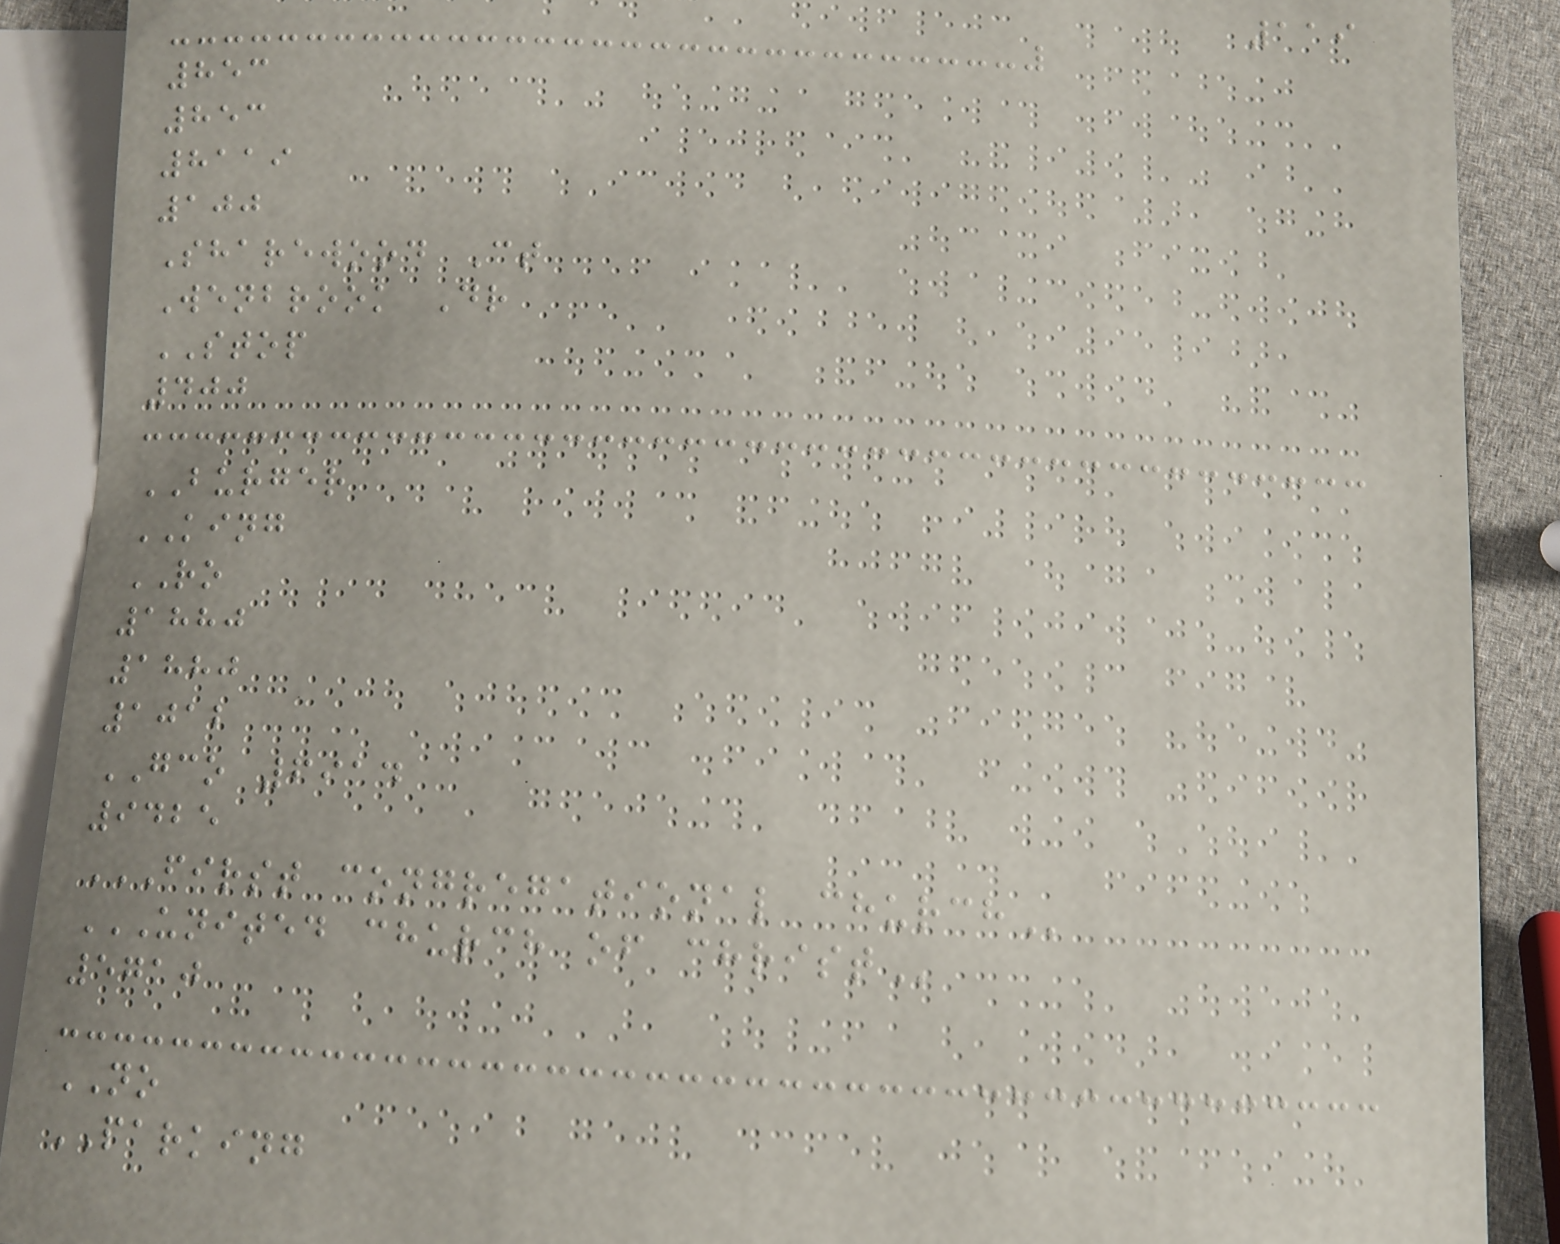119
853
853
8119
100
Sharewood Ct
Wenbrook Dr
STOP
400
BURGER
KING
RO
1880
1880
1012
GCO 6914
9425
FIRST CONGREGATIONAL CHURCH
UNITED CHURCH OF CHRIST
5710
NO
PARKING
